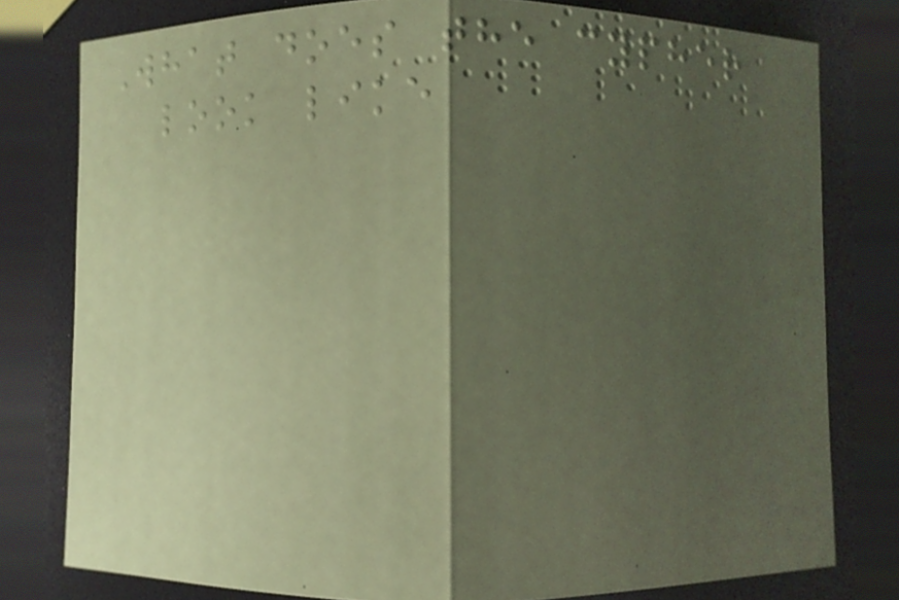What does the cypher
look like
